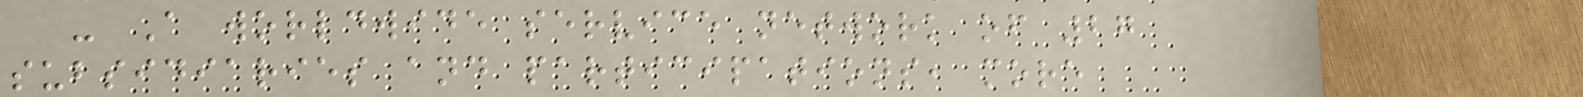- A worldwide service network of 27
subsidiaries and participations, more
